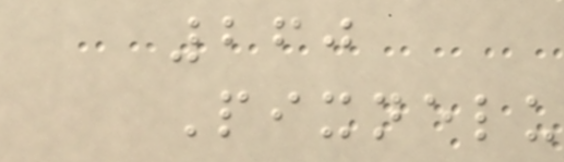260
Pixnelu
